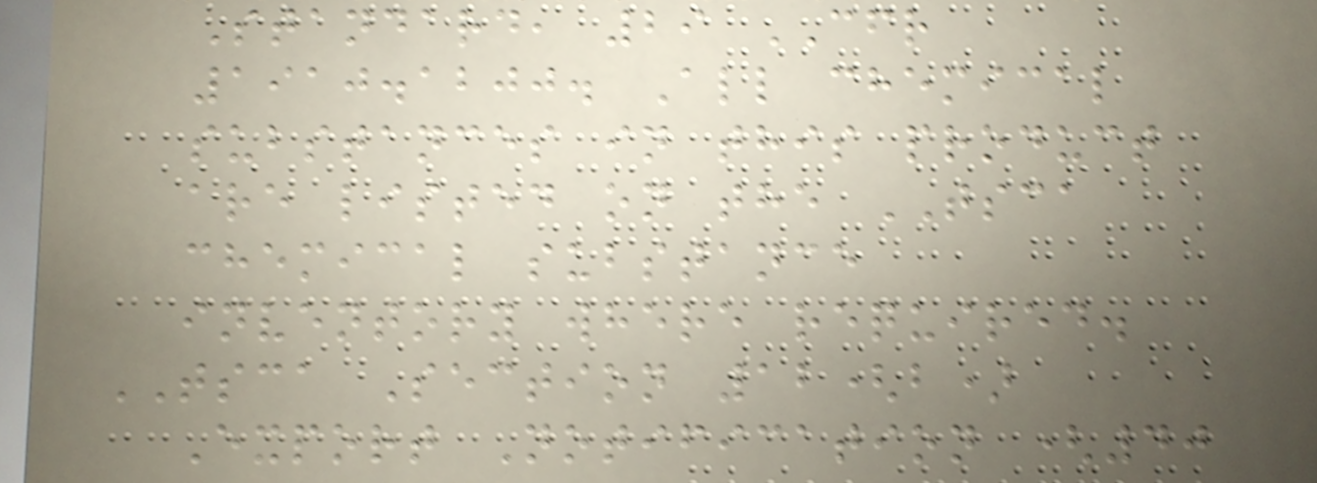Standard, 29 CFR
1910.1200. All chemical
substances in this product
are listed on the TSCA
chemical substance
inventory where required.
TSCA Section 12(b)
Export Notification (40
